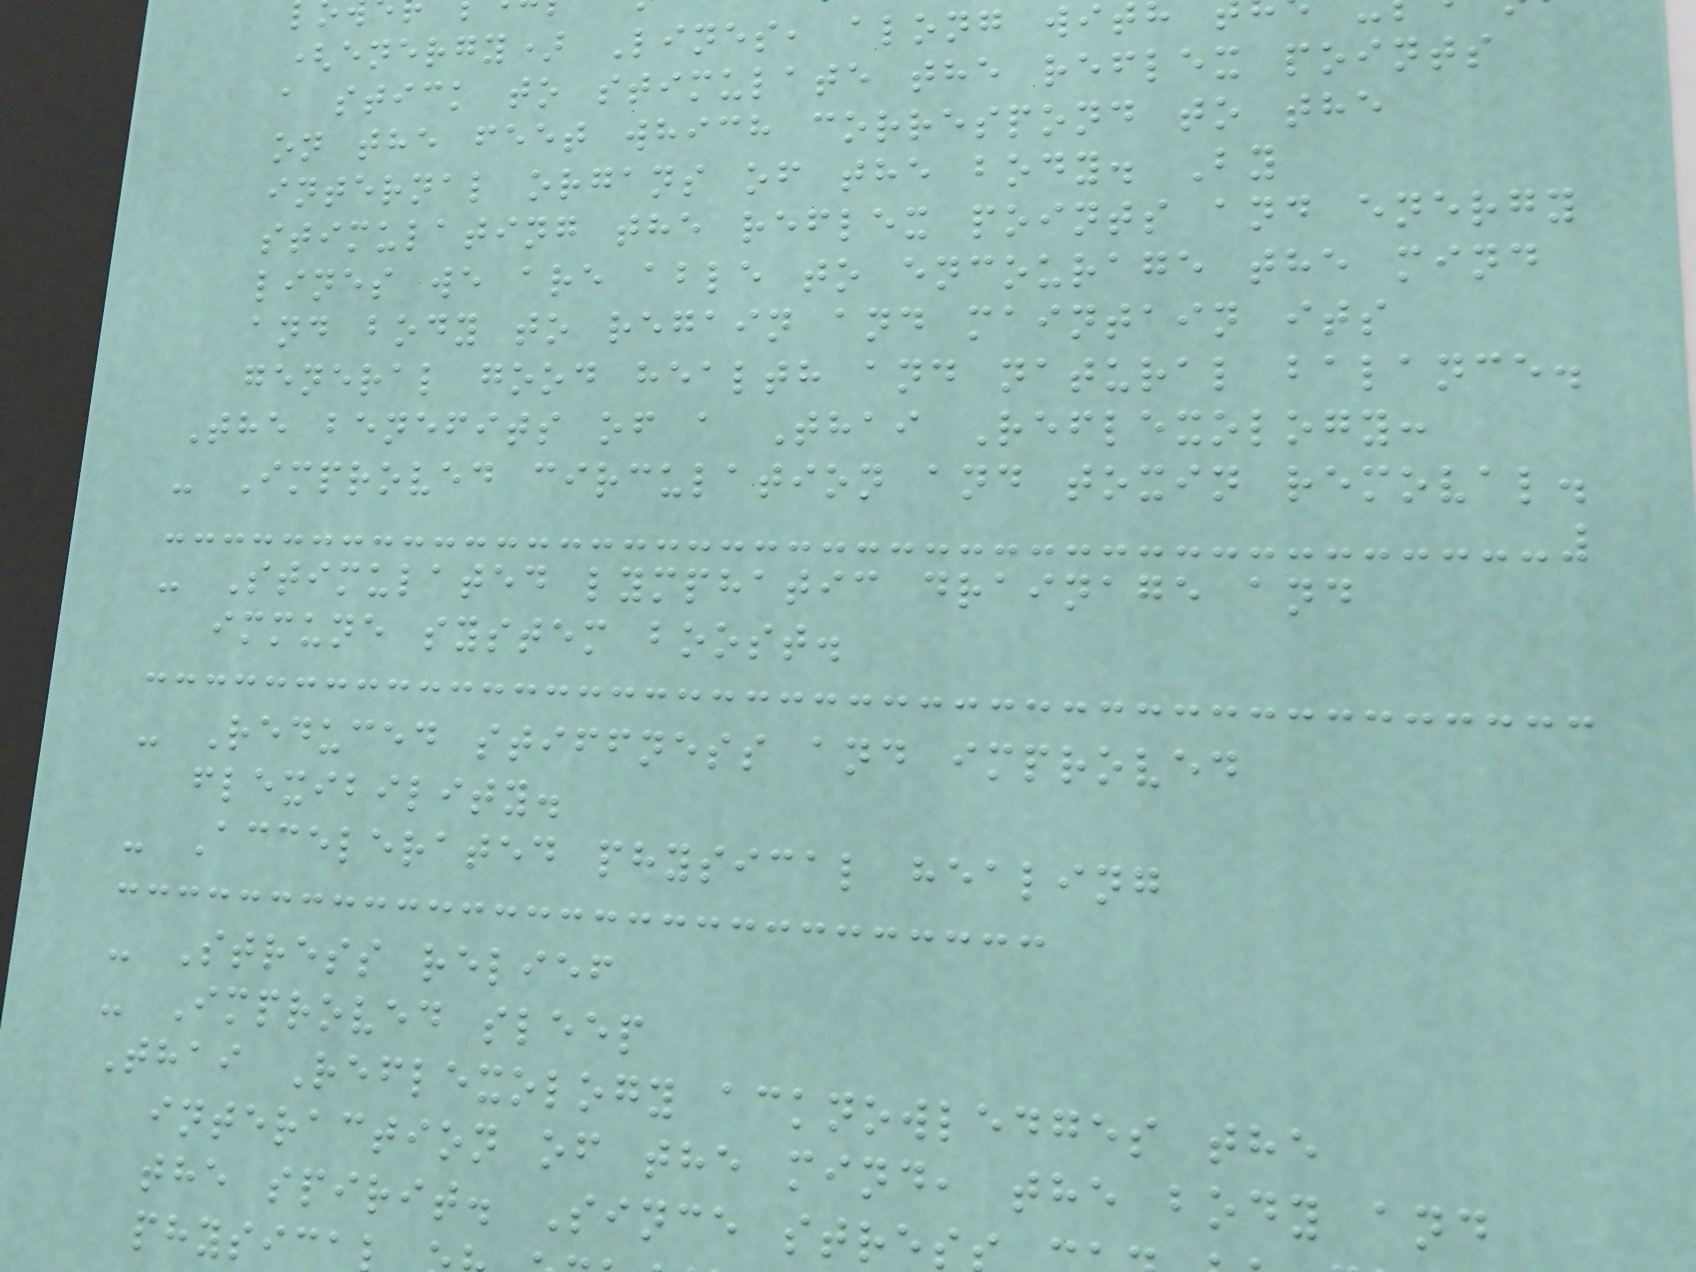(energy) Lines, along wit
a stick to stimulate the reflex points
on the feet which correspond to the
internal organs of the body. By
stimulating the reflex points and energy
lines we are able to encourage the mind
and body to regain and maintain its
general good health and natural balance.
The benefits of a Thai Reflexology:
- Improved circulation and toxin removal.
- Stimulated lymphatic drainage and
immune system boost.
- Reduced stiffness and improved
flexibility.
- Accelerated physical healing
- Stress relief
- Improved sleep
Thai Reflexology acknowledges the
interaction of the mind, the body and
the spirit. Since stres
